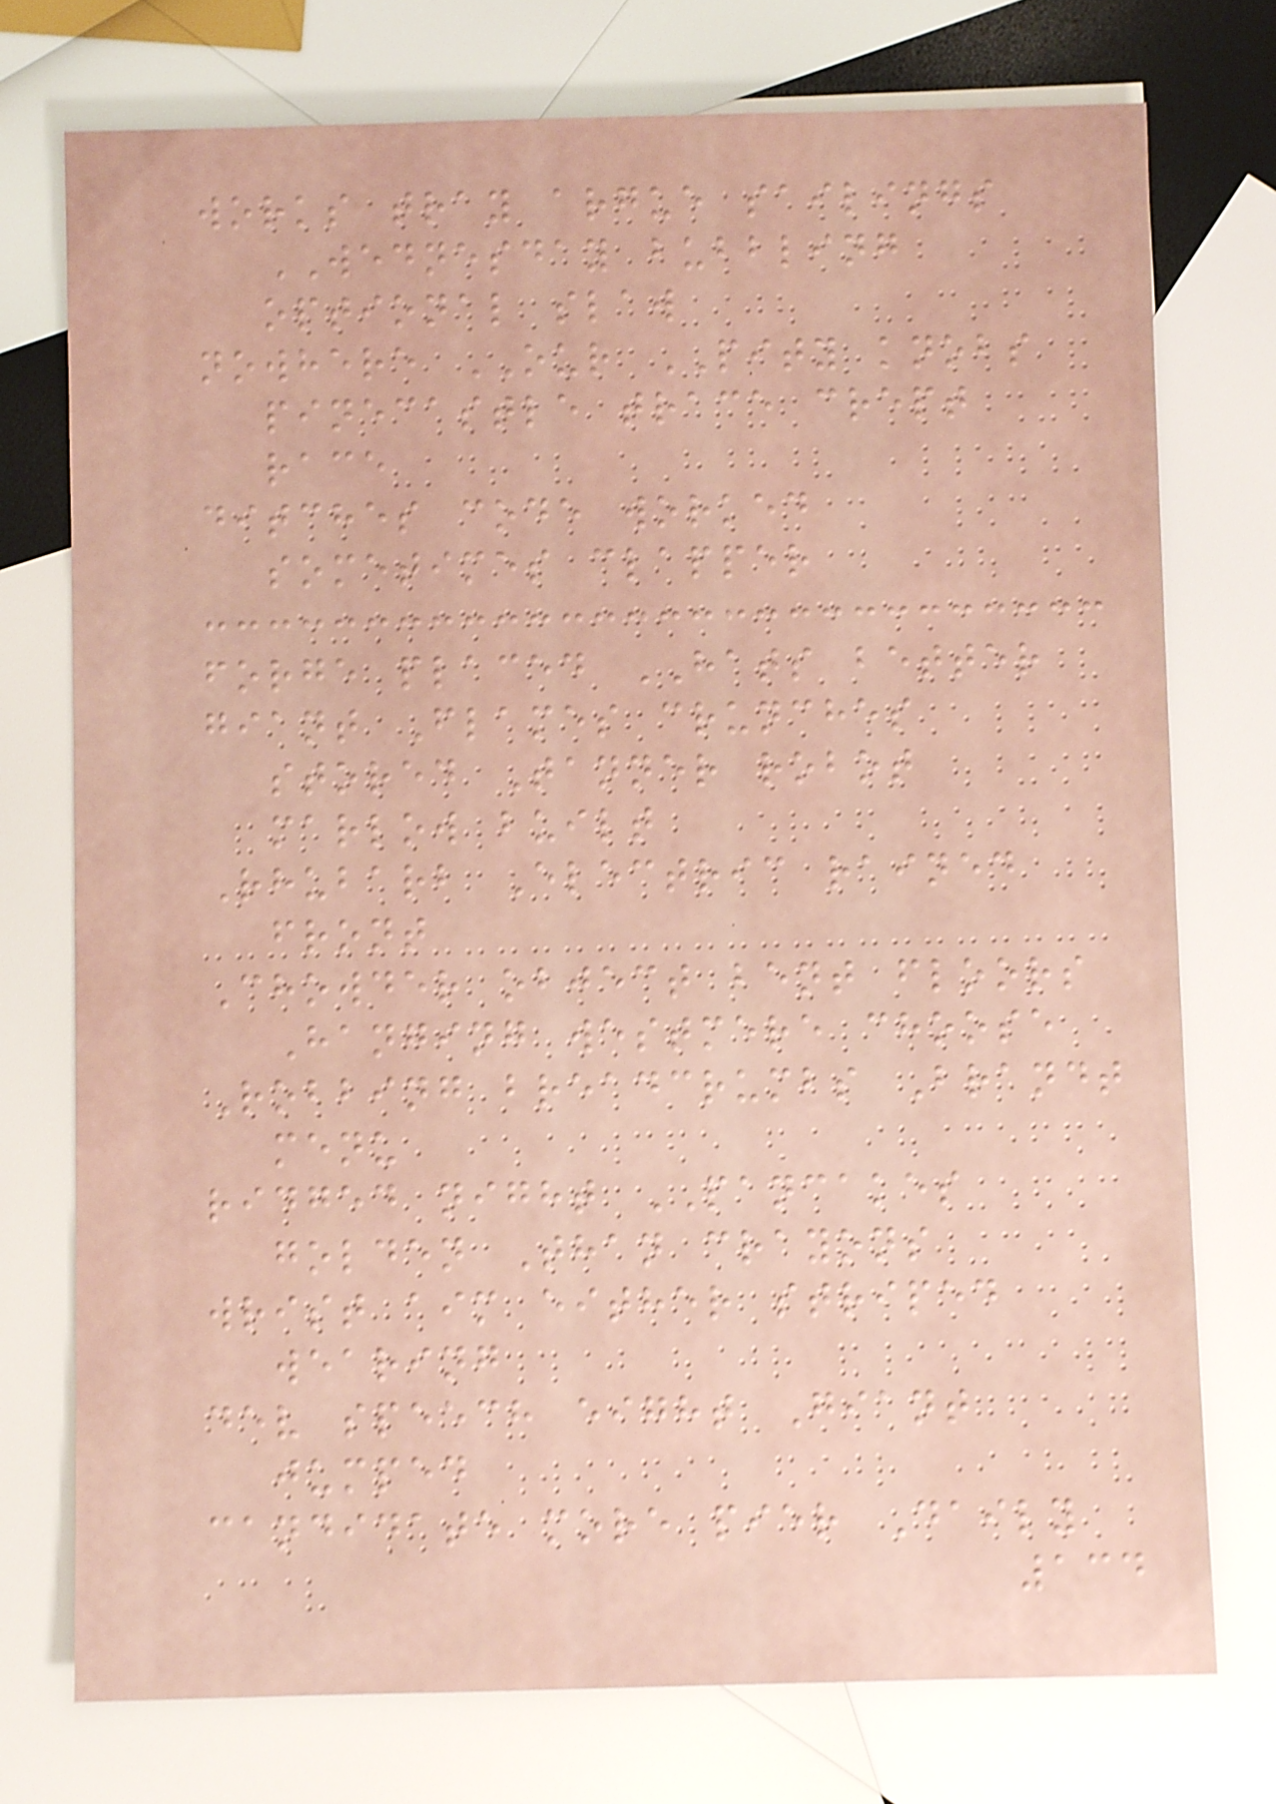works tray argue sailings
WEDNESDAY bubbling
optional slaw
nowhere OUR PITY knobs
pinecastle trace crept
race
ditches code worked
sometimes clapper
forge placed HATS better
giant Flames crunches
stored Tanner robot
marlow built
Rhubarb Electric rained
front
Chowder object bent floors
Hanging westmere choose
Robbing breadcrumbs Brandt
menu
ridged night PANCAKES
golden Than crayons
wrist aim either striped
wearing
dev speech eight Giant
jumped
candidate more pier Daily
134
